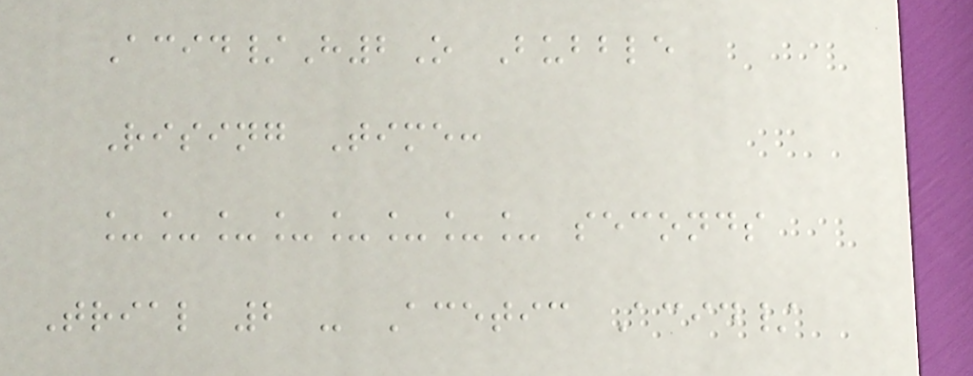Acid/H2O Bubble
Rising Time:
________ seconds
Trial 2 - Acetic Acid/
